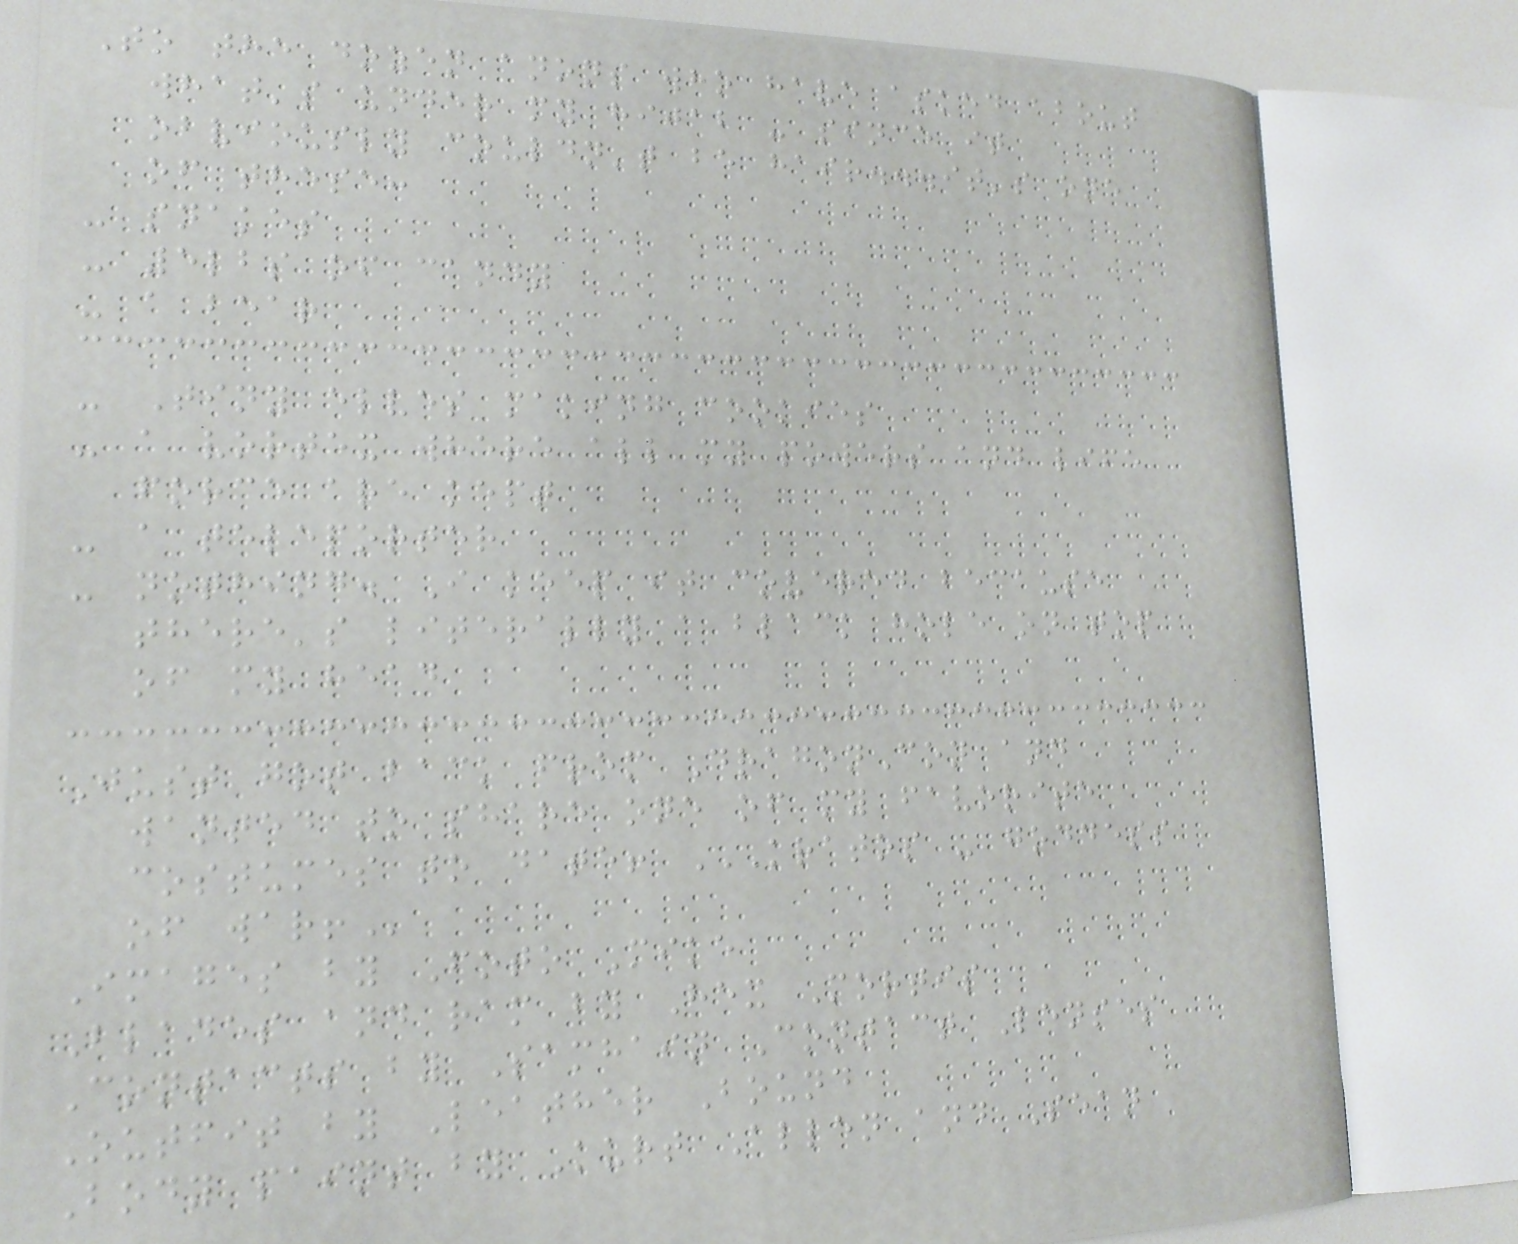To the dozen anons who have asked about
what's under my hijab - since it
obviously couldn't be hair...it's one
of these:
- snakes
- 5lbs of candy
- a bear
- Tiny elves making cookies
- a vortex where all my powers and life
force are kept
- a teleporter
- nothing. I keep it covered because
there's literally a black hole on top
of my head
Just got back from DragonCon and
wanted to share one of my favorite
costumes to date! KRATOS - GODDESS
OF WAR!
Images by Foto Mike
Blades and ram by Hex Mortis
Contacts by Samhain Contact Lenses
Outfit by Leather Bound
Body paint by Kurt Allen and Sean
